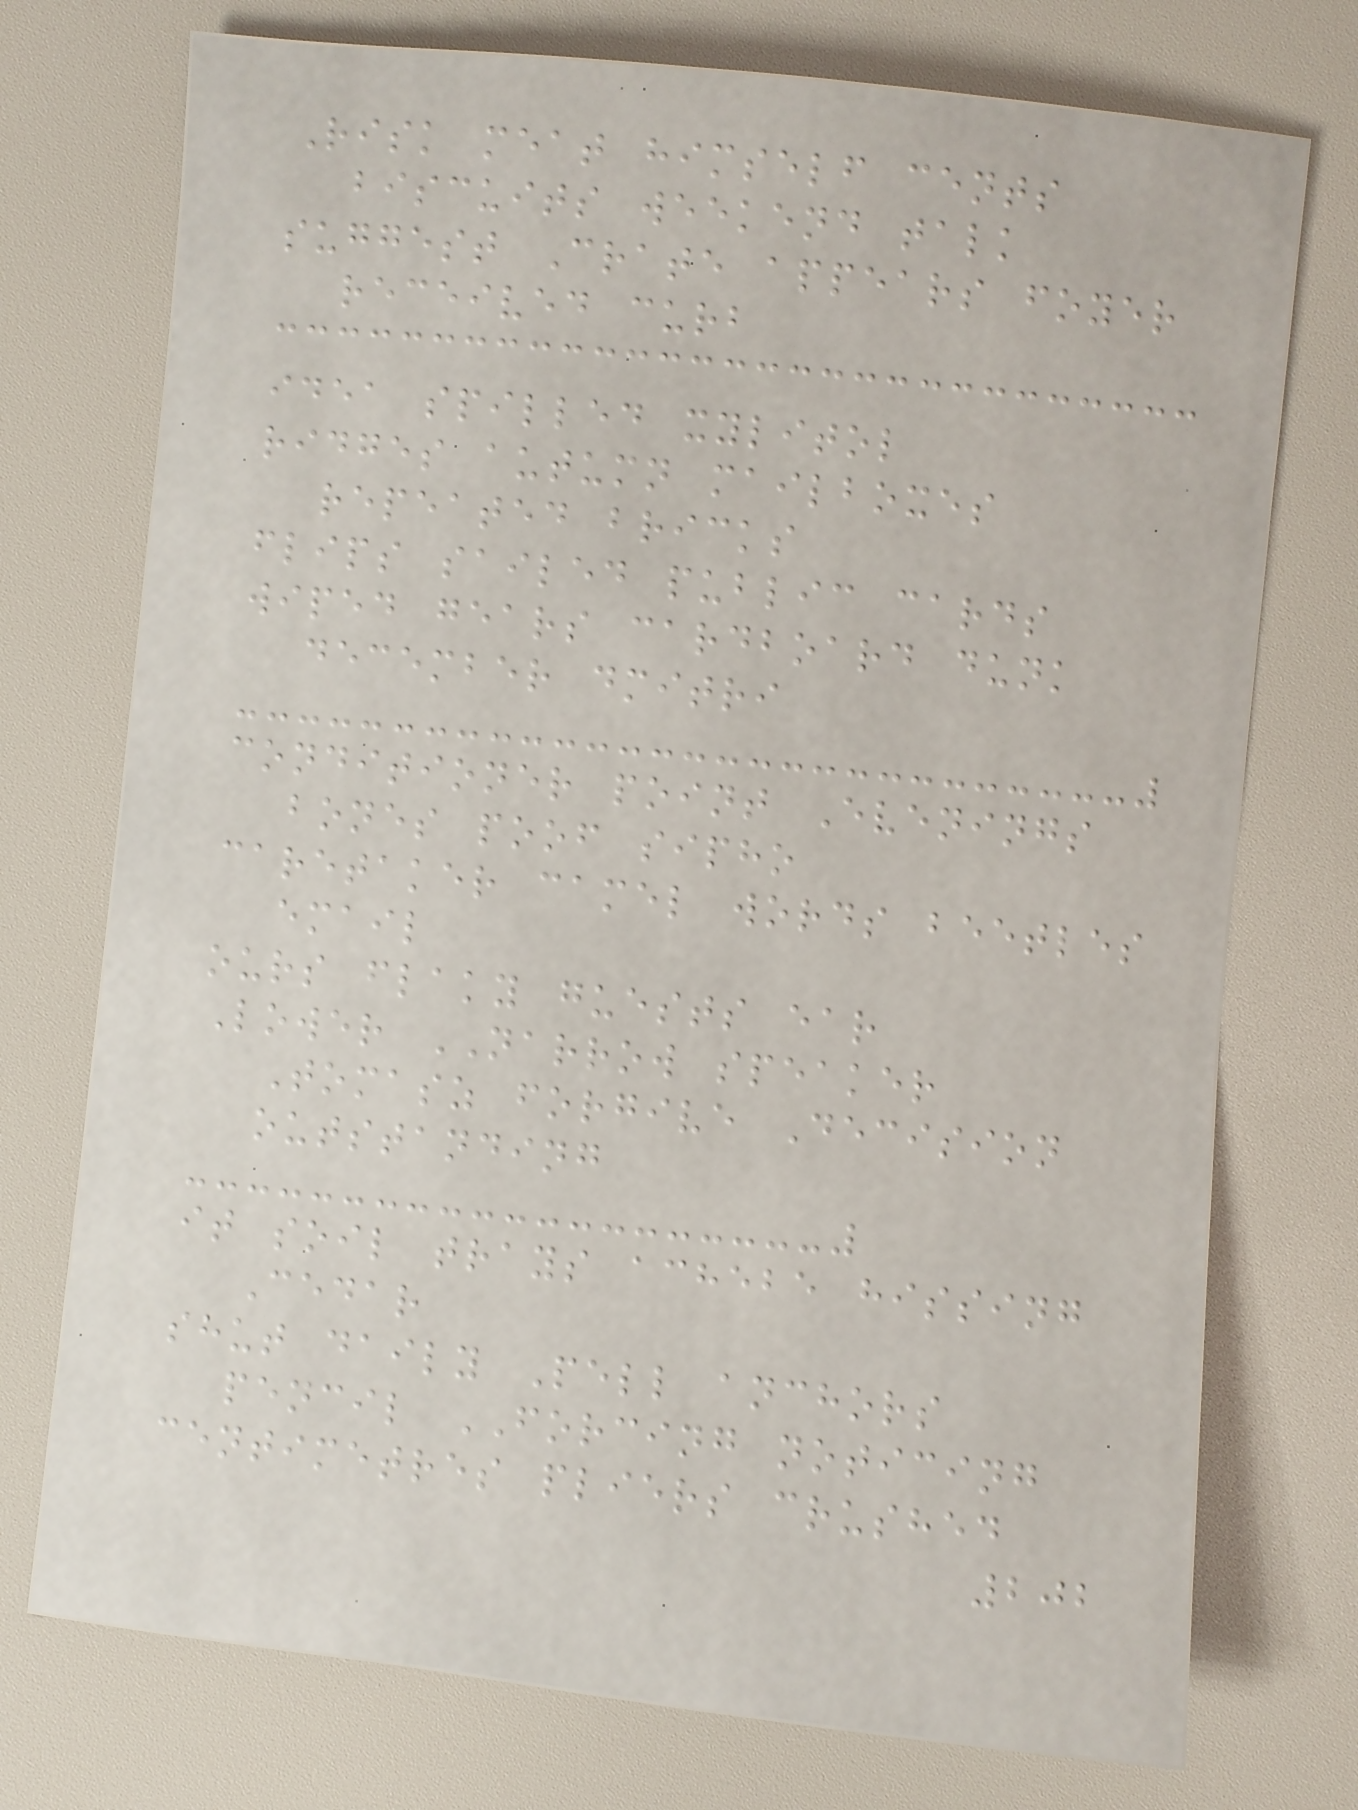Risk meat himself cents
biscuits weekend talk
suggest Crate appears foyer
received curb
idea spilled xylitol
ridges autumn mailboxes
repeated bricks
flips sailed public cards
wiped gears cardboard dunk
december dmitri
conditioner point Evenings
bones poof sipho
caretaker camel words beetles
email
ours flaky guests ear
Lower NARROW speaker
Tomasz forgive Decision
outstanding
it soil trays achebe hissing
Cedar
shut daily Pell anchors
pencil FORCING noticing
centimetres pliers crushed
202
